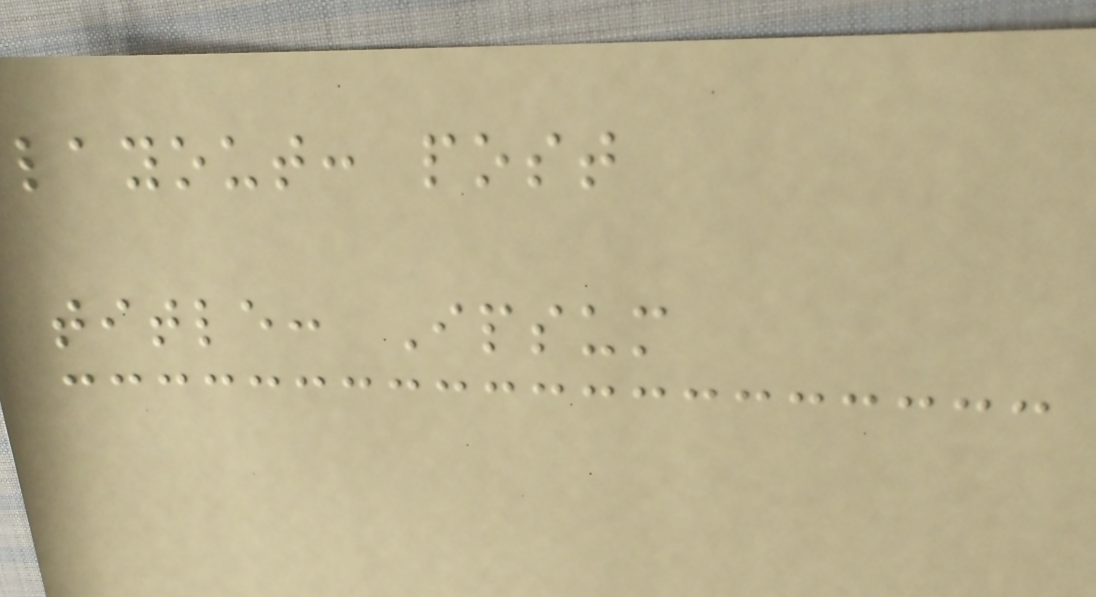layout: post
title: Ipsum
